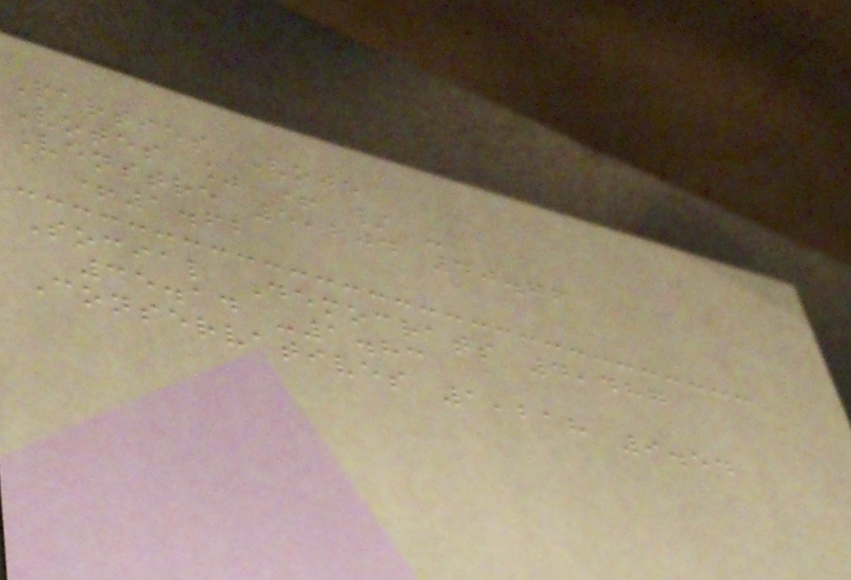Parties Vote
Votes % + / -
Venstre 5,204 40.76
+1.62
Social Democrats 4,487
35.14 -1.83
Conservatives 1,218 9.54
